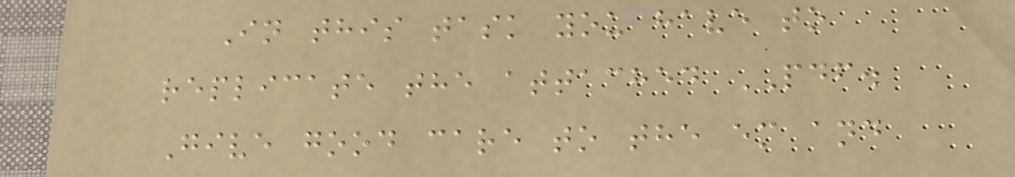In this task you have to
replicate the attached PDF.
Give good care to the em and
